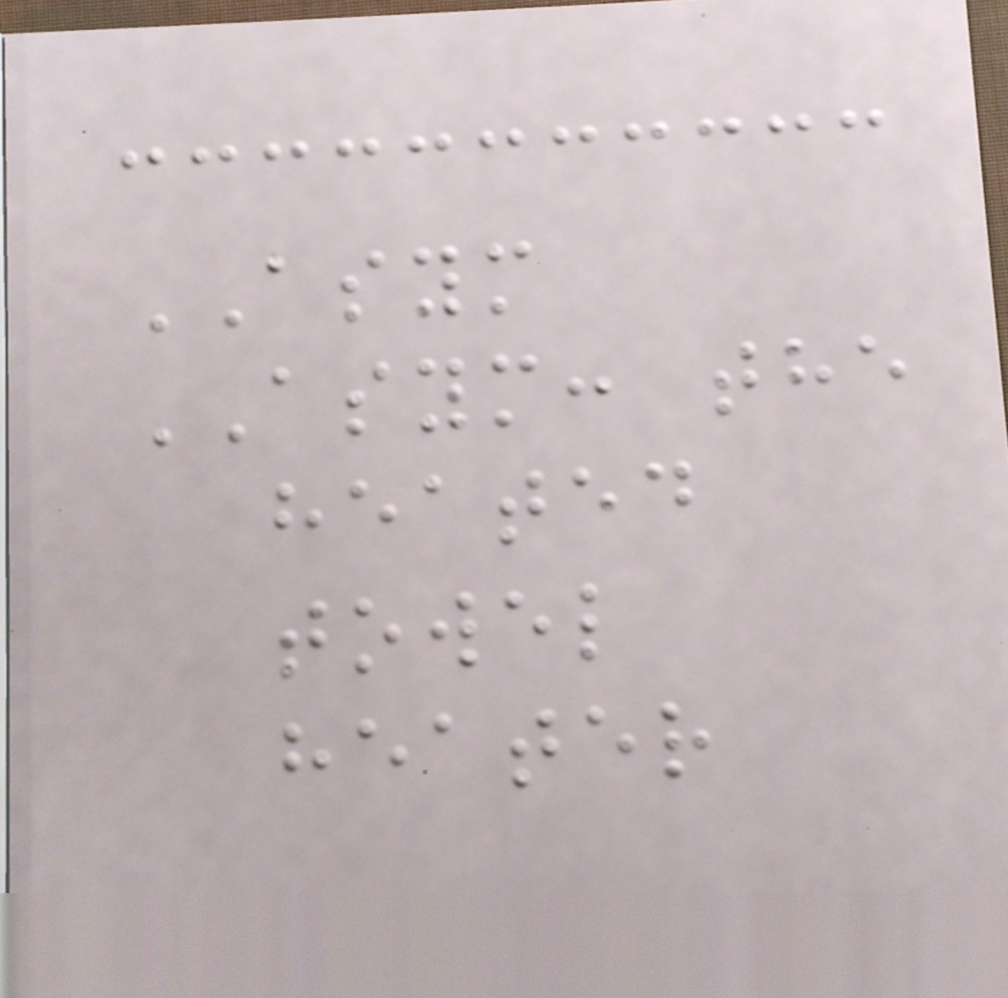ASYM
ASYM: the
heated
towel
heater
